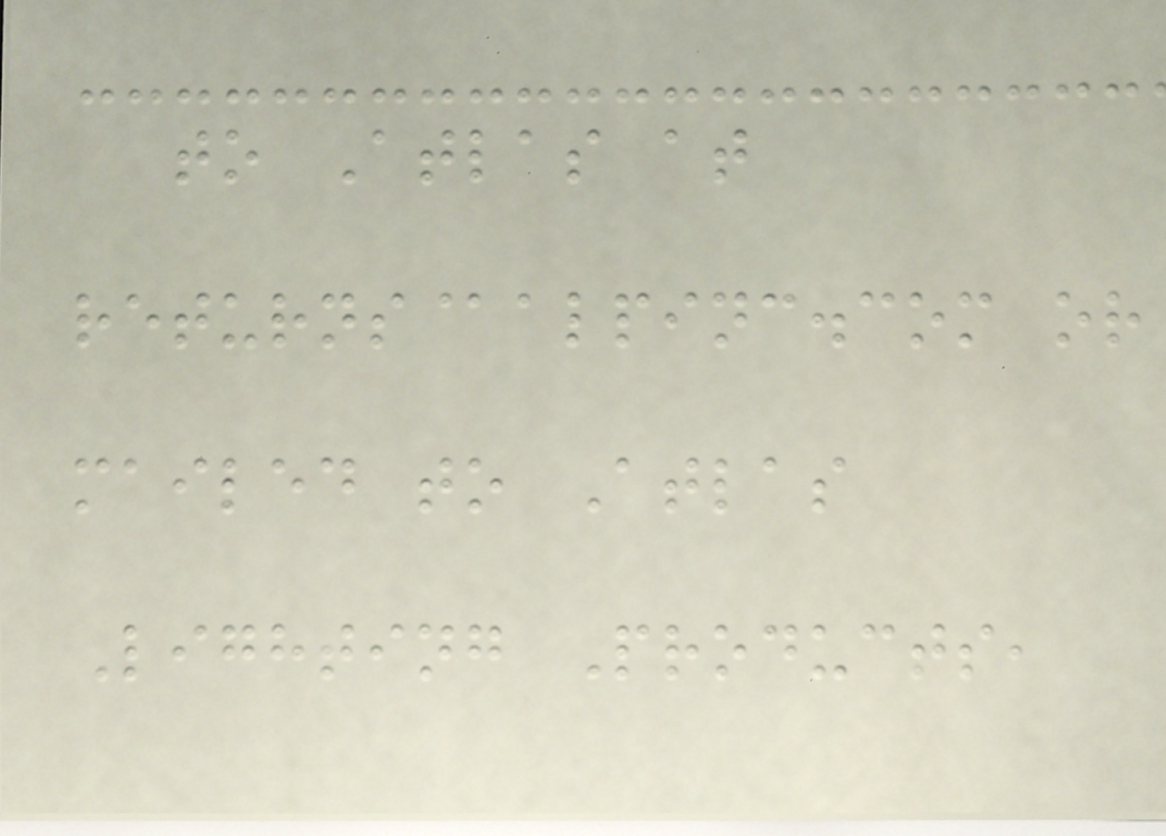to Atlas at
returns@alpinc.com or
mailed to Atlas
Lighting Products,
